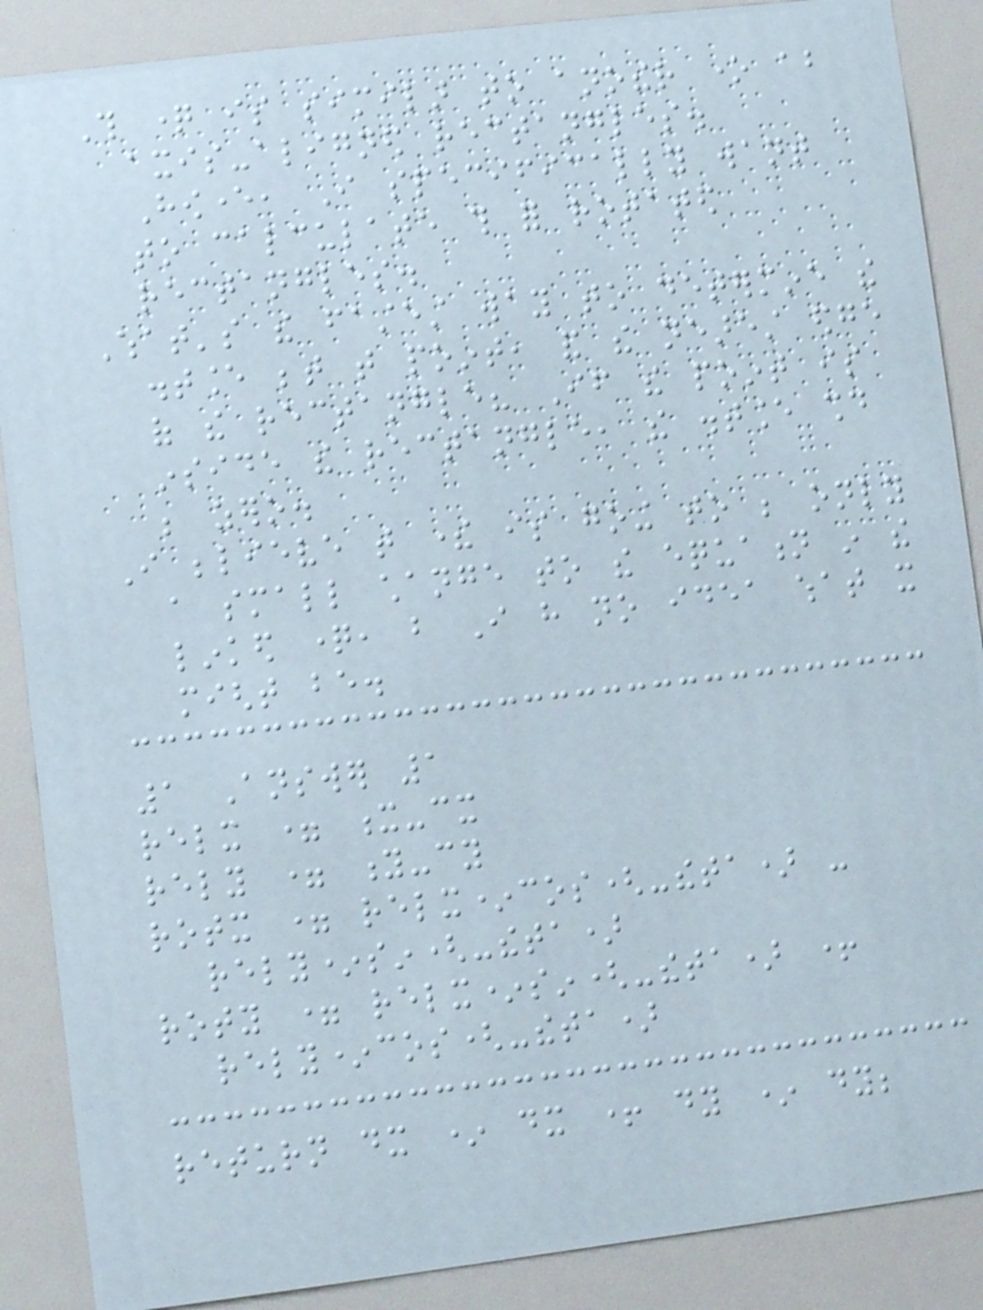This question is similar to another one about
axis-aligned rectangles.
However, I specifically want
to calculate this for rotated
rectangles.
What's the fastest way to determine the
distance between that point, and the nearest edge
of the rectangle? If the point is
inside the rectangle, the distance should
be zero.
I believe that there is going to be only
a small change to the equation in the
linked question, but I have no idea what it
might be.
1 Answer 1
relx = x-cx
rely = y-cy
rotx = relx*cos(-theta) -
rely*sin(-theta)
roty = relx*sin(-theta) +
rely*cos(-theta)
return dx * dx + dy * dy;
